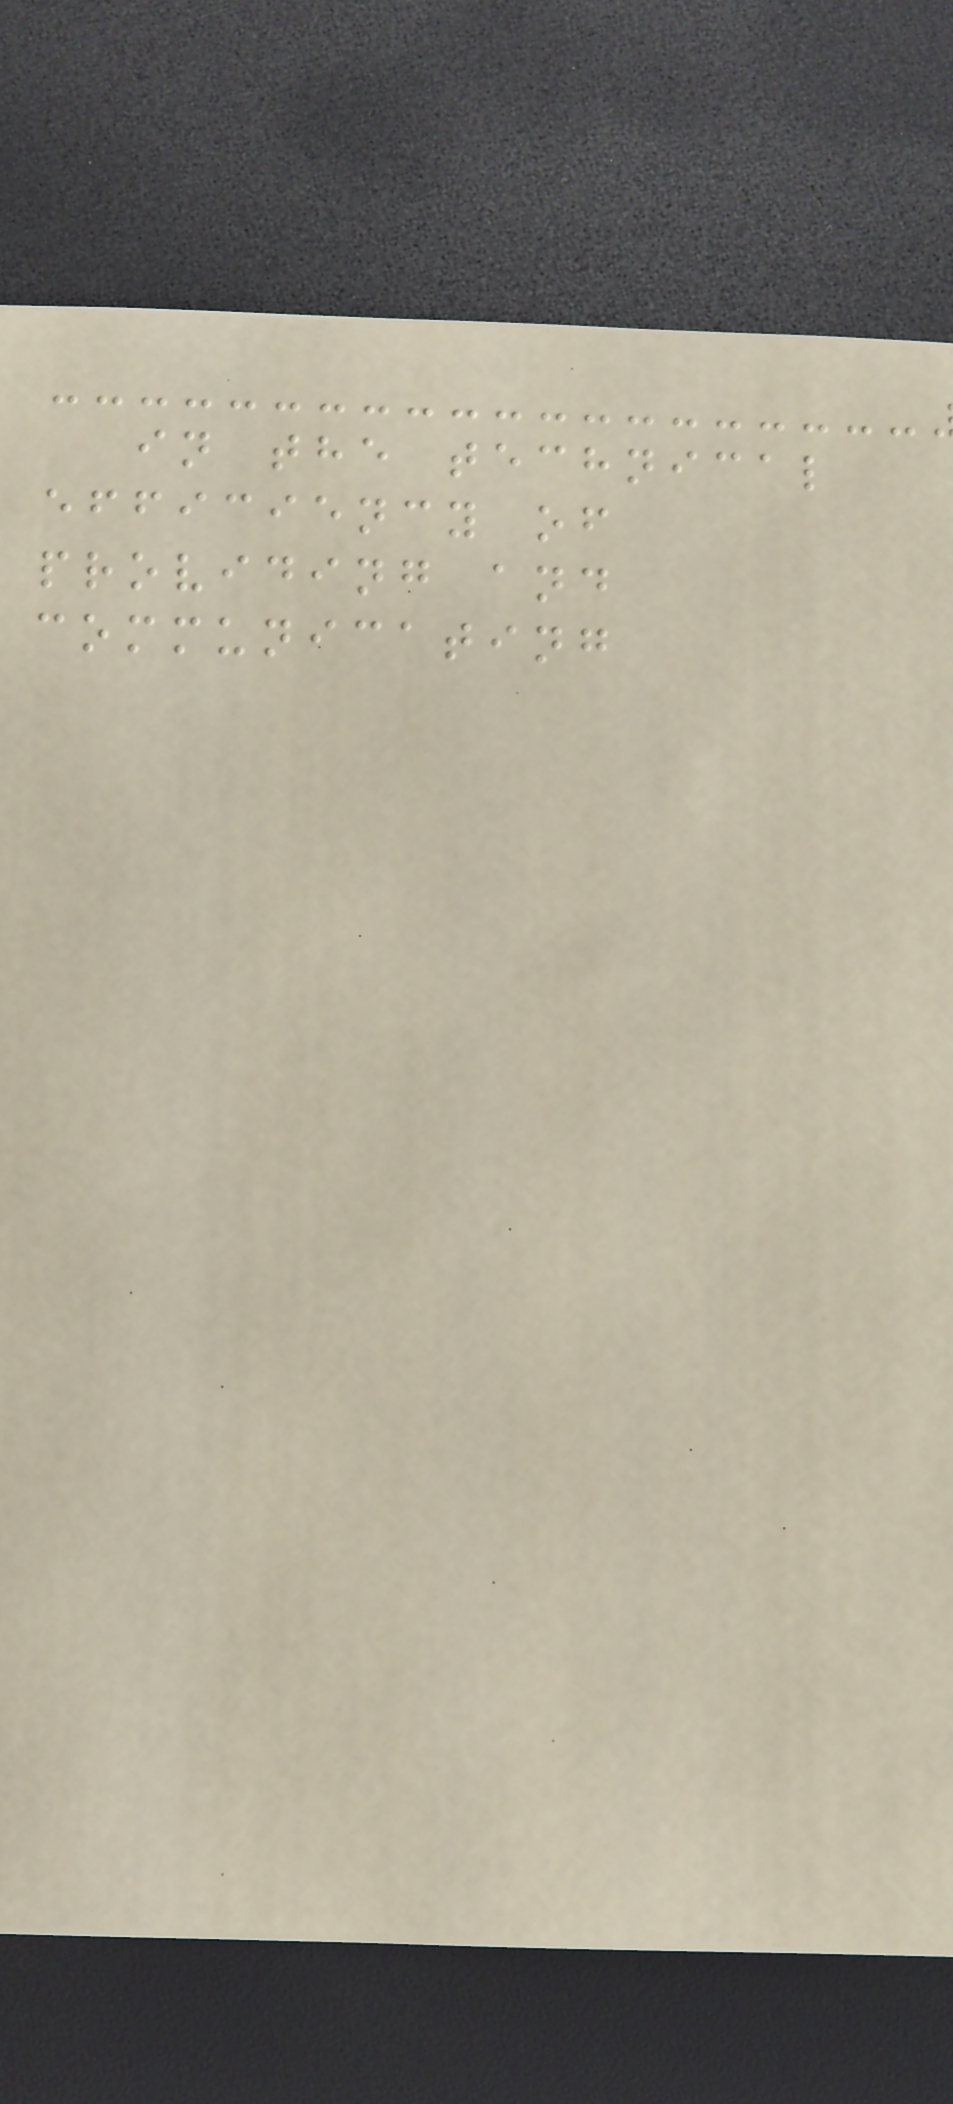in the technical
efficiency of
providing and
communicating
